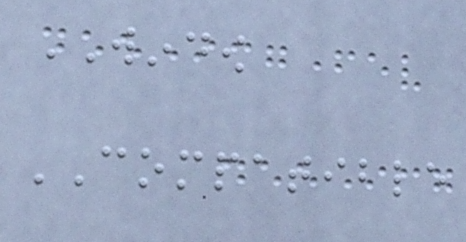WINDOW
COMPATIBLE
